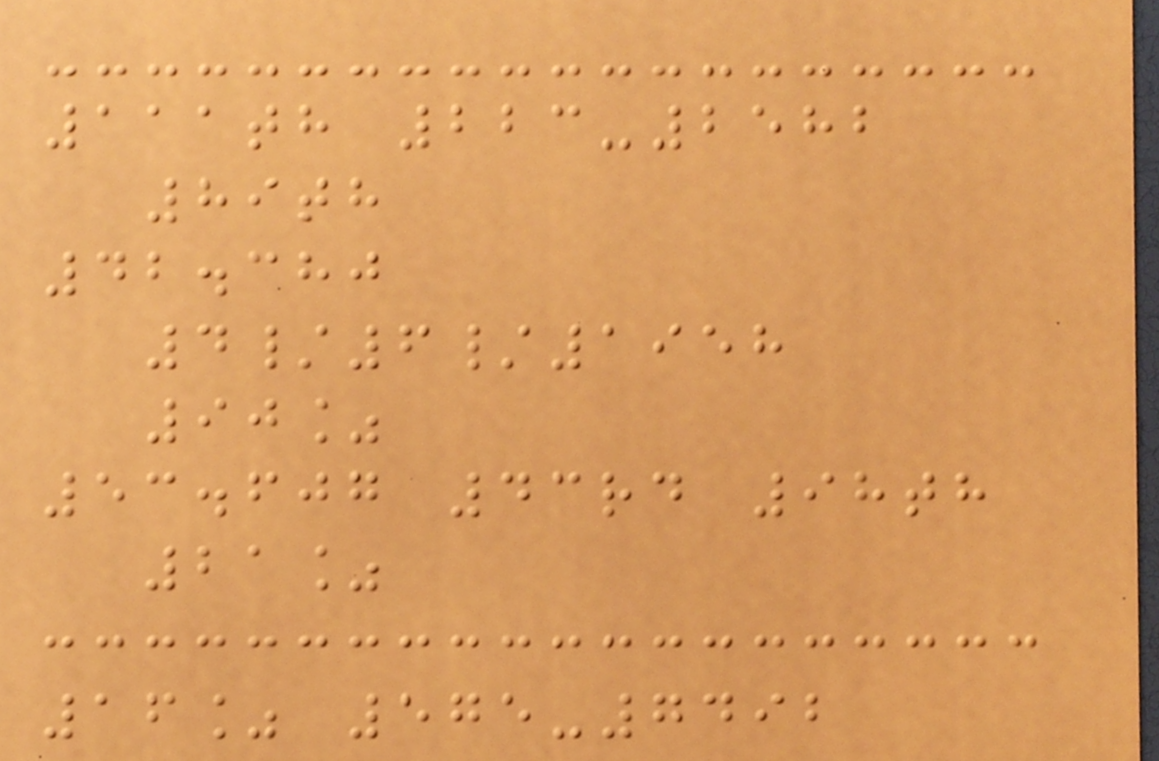111th 223-2582
89th
42.380
4/6/1958
90%
53.607 43rd 98th
21%
16% 575-7492
